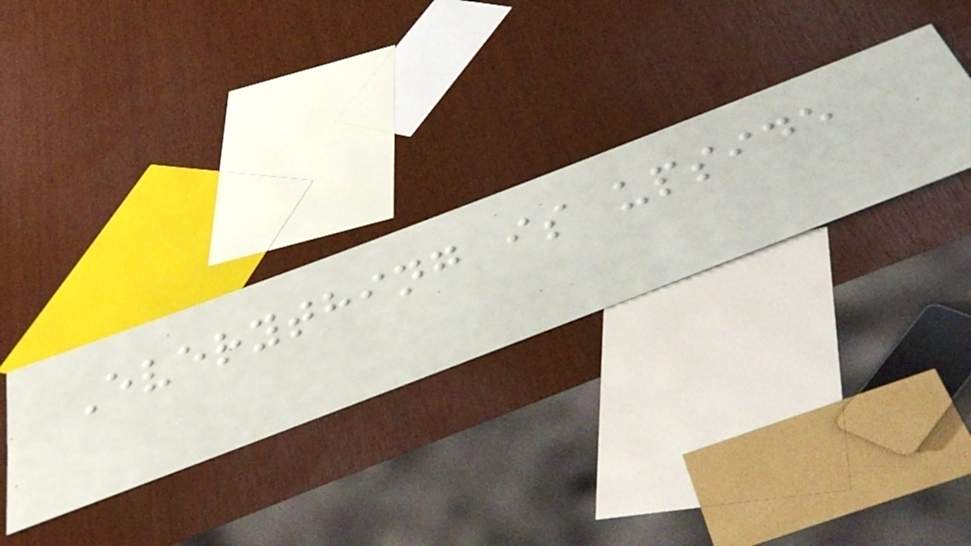Everything is upside
